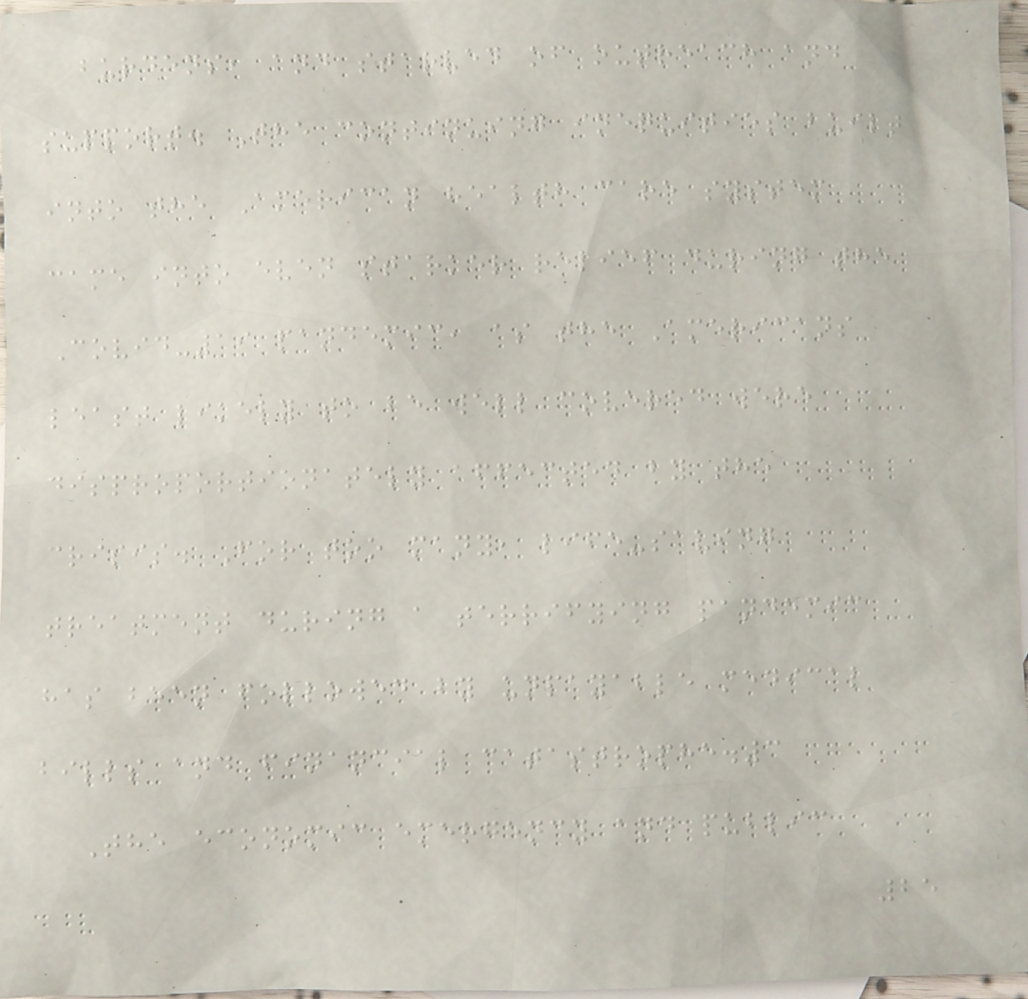burdens, and starved of outreach and
support. The continuing inequities built
into the American health care system
came into even starker relief during the
Covid-19 pandemic, as the Americans
least likely to be well covered were
disproportionately affected by the
crisis. For too many, life-saving
treatment during a terrifying pandemic
has been followed by unpayable medical
bills and financial catastrophe.3
The economic emergency and public
25
